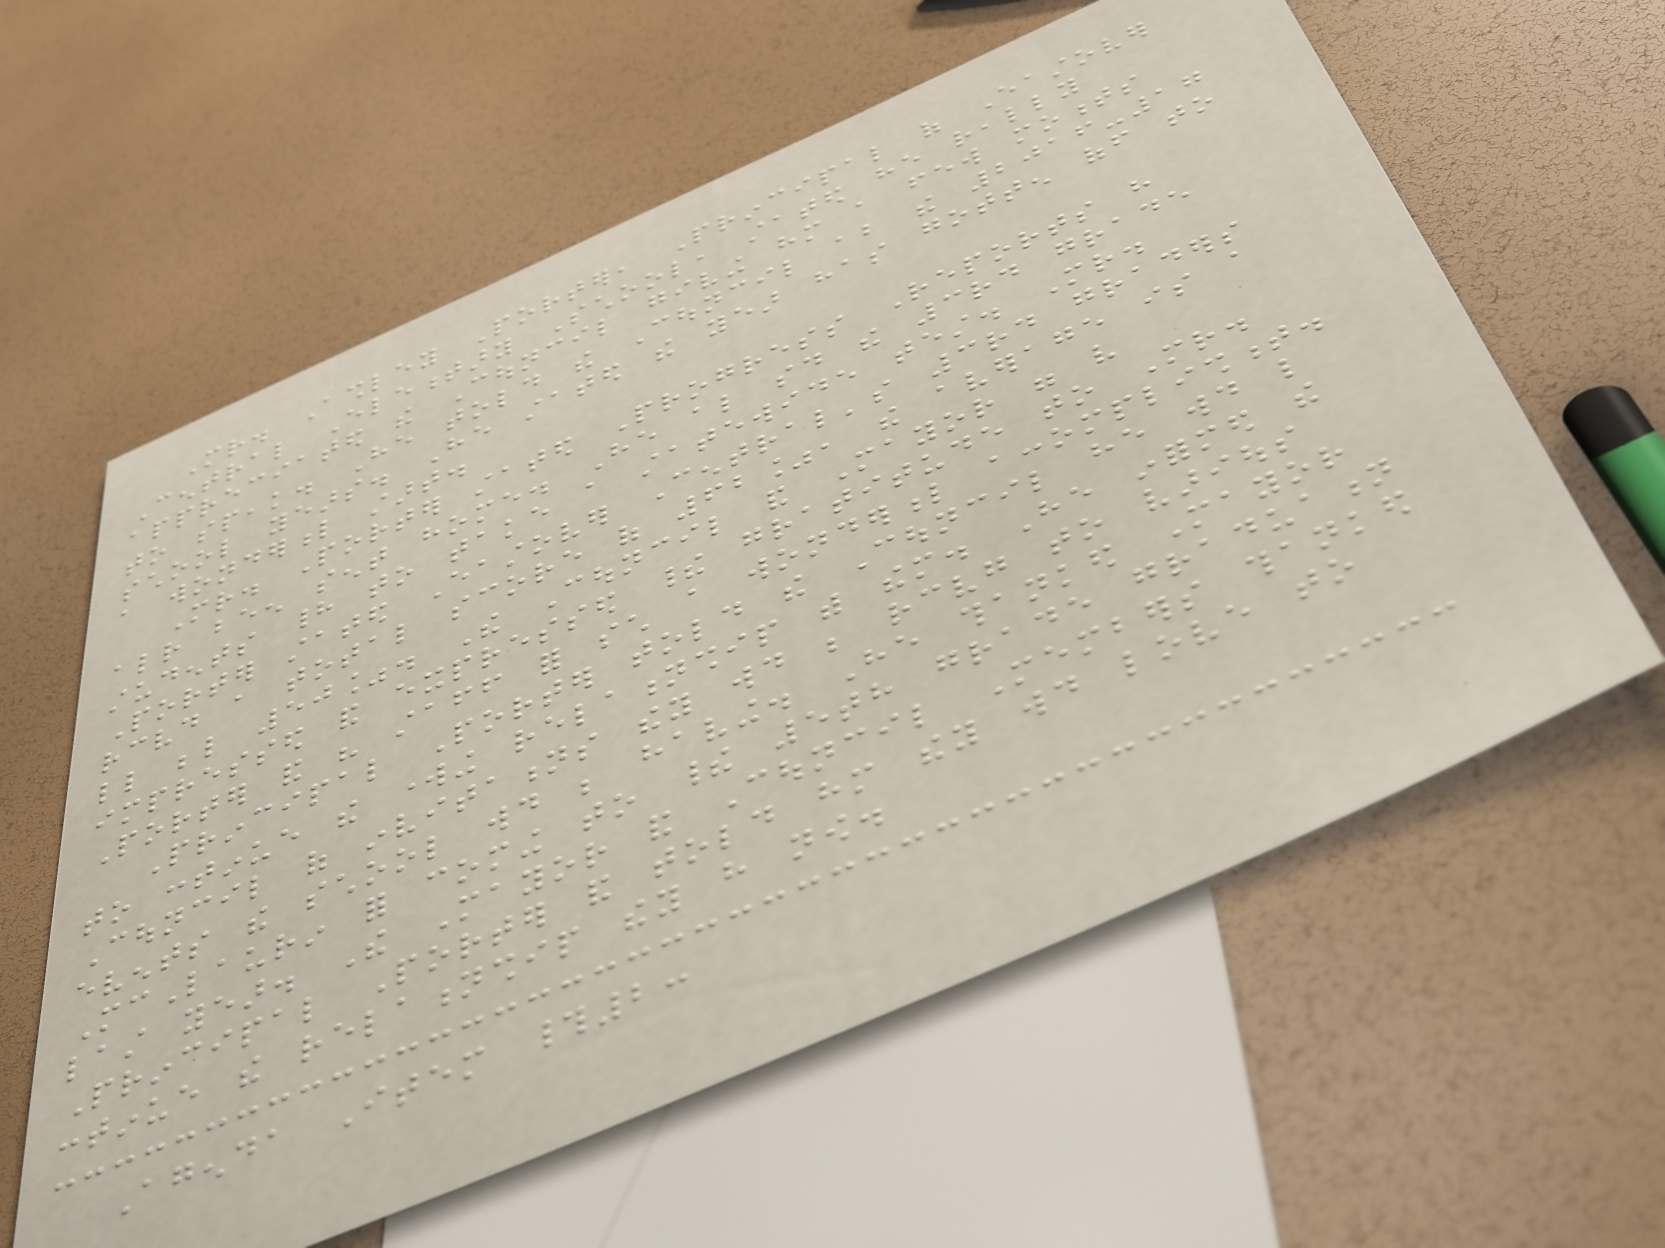Mr. Ashley Porter, Principal of Eastover
Central Elementary School, stated he really
appreciated the Council giving him a few moments
to speak. He told the Council about the 2016-17
school years. He stated the year has gotten off to
a wonderful start.
Mr. Porter stated Progress Reports have
already been sent home. He also said the 3rd grade
students had to take a statewide test. Mr.
Porter stated Eastover Central's 3rd graders
received a total score of 62%, the average is a
little below 50%. The Council and Mayor were very
impressed and expressed their gratitude to Mr.
Porter and his staff for such a wonderful accomplishment.
Principal Porter told the Council he would like
to continue the working relationship with them. He informed the
Council of invitations they would be receiving to various
events the school would be having. He thanked Mayor
McLaurin for coming to their 5th grade graduation
last year. The Mayor and Council Members thanked
Principal Porter and told him they would love to
continue the relationship they have now.
Agenda Item #2:
